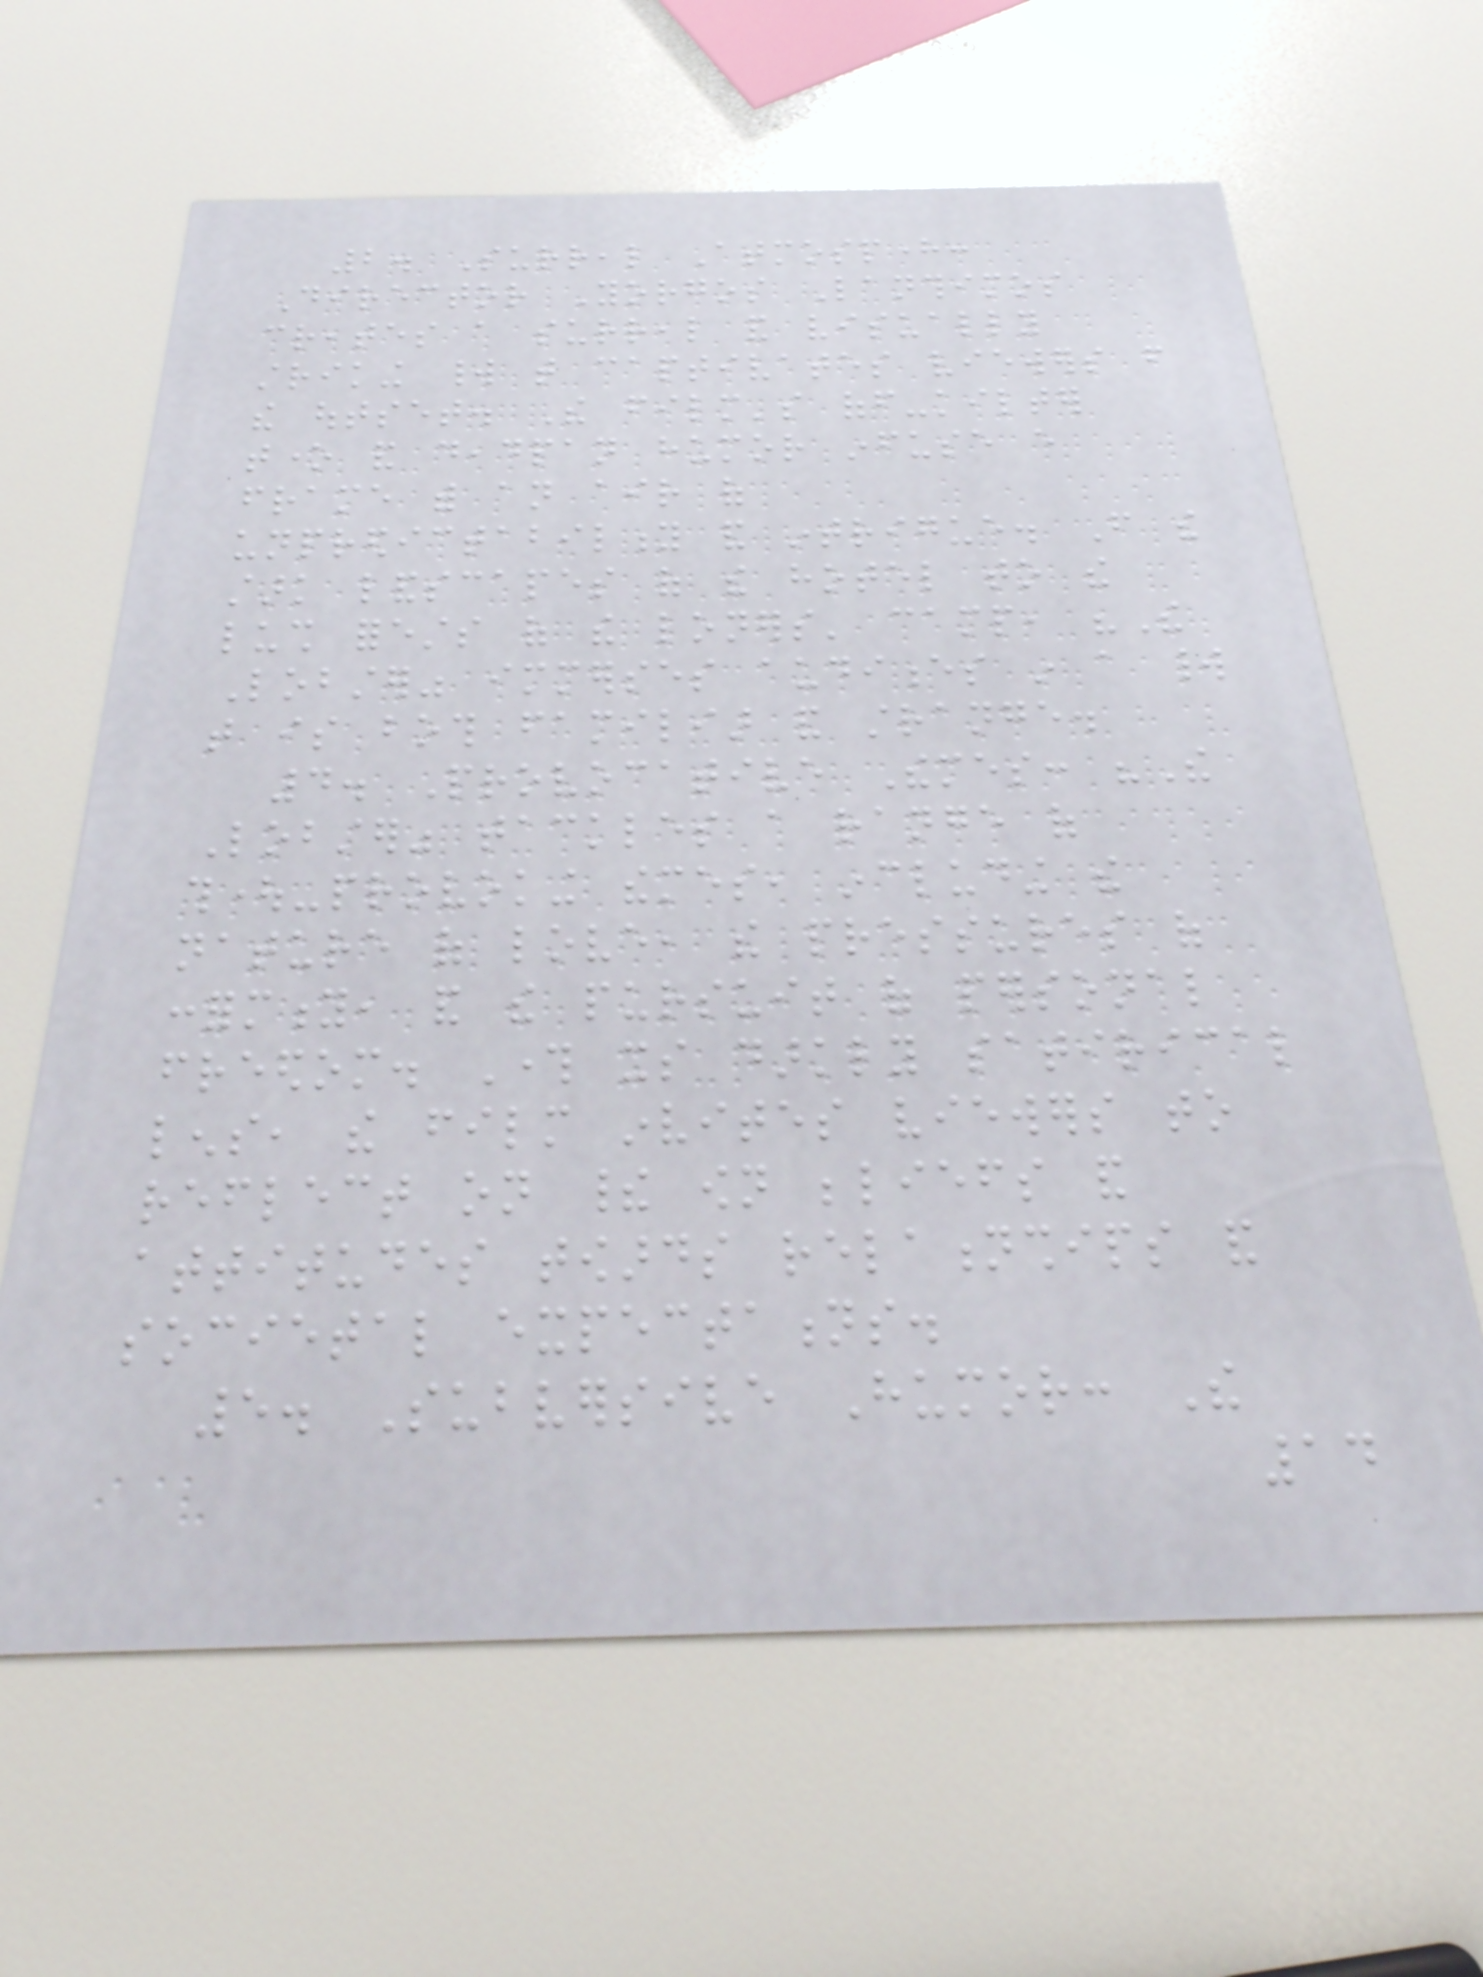2. Surreal Atmosphere:
Director Yorgos Lanthimos
creates a surreal and visually
striking world that captivates viewers from
the outset. The film's off-kilter
tone and deadpan humor infuse every
frame with an air of
unpredictability and intrigue. From the
stark landscapes of the hotel to the
lush forests of the loners' camp, "The
Lobster" immerses audiences in a world
that is both familiar and strange.
4. Provocative Themes: "The
Lobster" tackles a range of
thought-provoking themes, including the
nature of love, the pressures of
conformity, and the pursuit of personal
freedom. Through its darkly satirical
lens, the film invites viewers to
reflect on their own beliefs and
attitudes towards relationships and
societal expectations.
5. Subversive Humor: The
14
